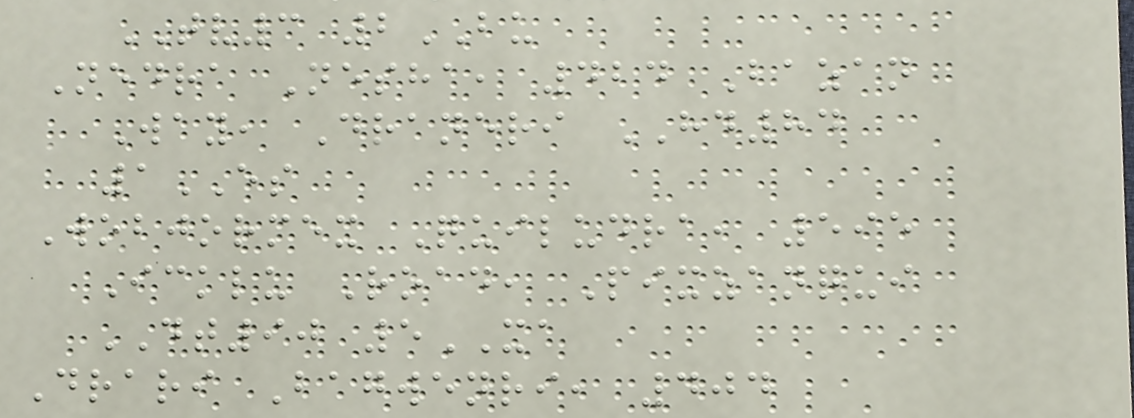TV3 2BU
Nedra Nesha, 424 Bazan
Way, Draneri HD84
1ES
Wobjormex Quiludra, 595
Icklu Road, Pixzanqui
DT90 5XA
Drari Bagwenri, 404
